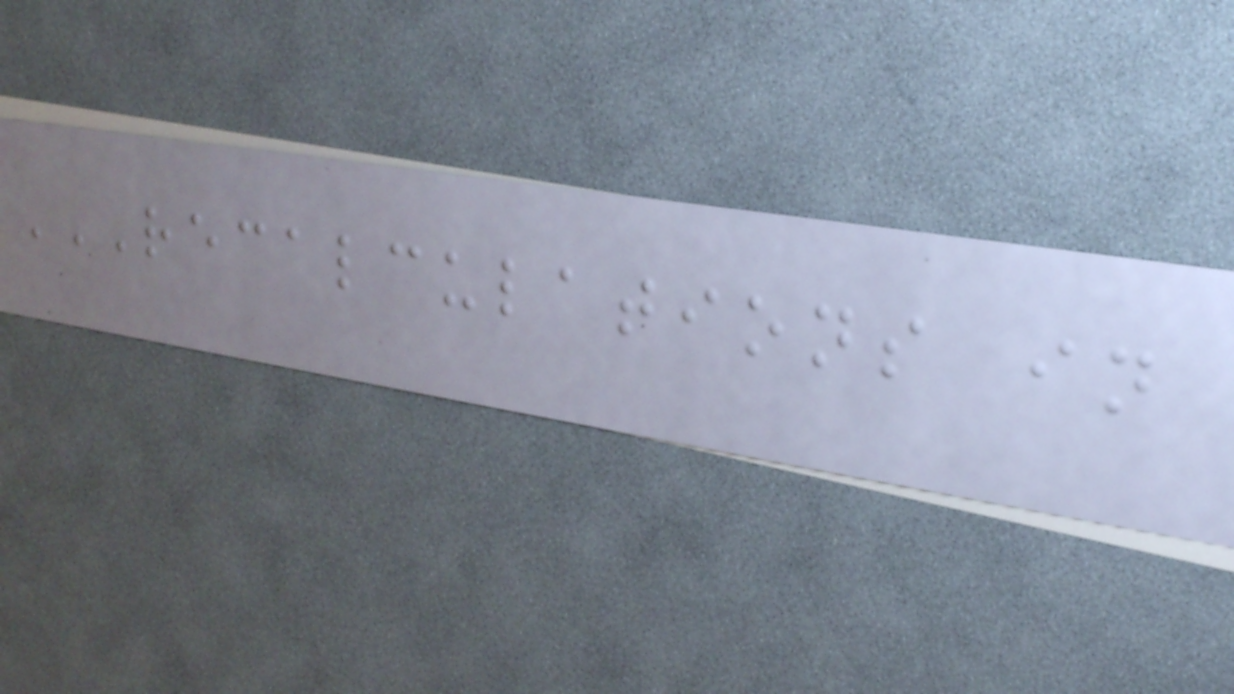RECALCULATIONS IN
